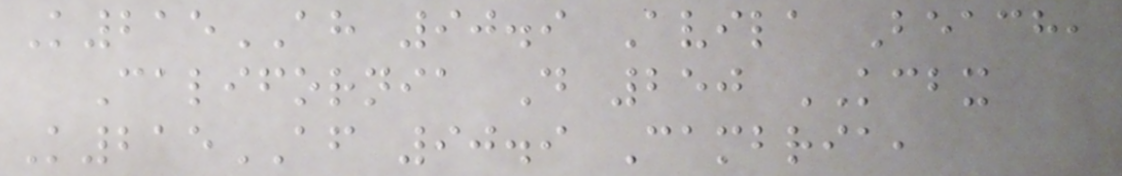K215AH 90.9 Avila Beach,
California D 250 KCBX
K215AF 90.9 Cambria,
